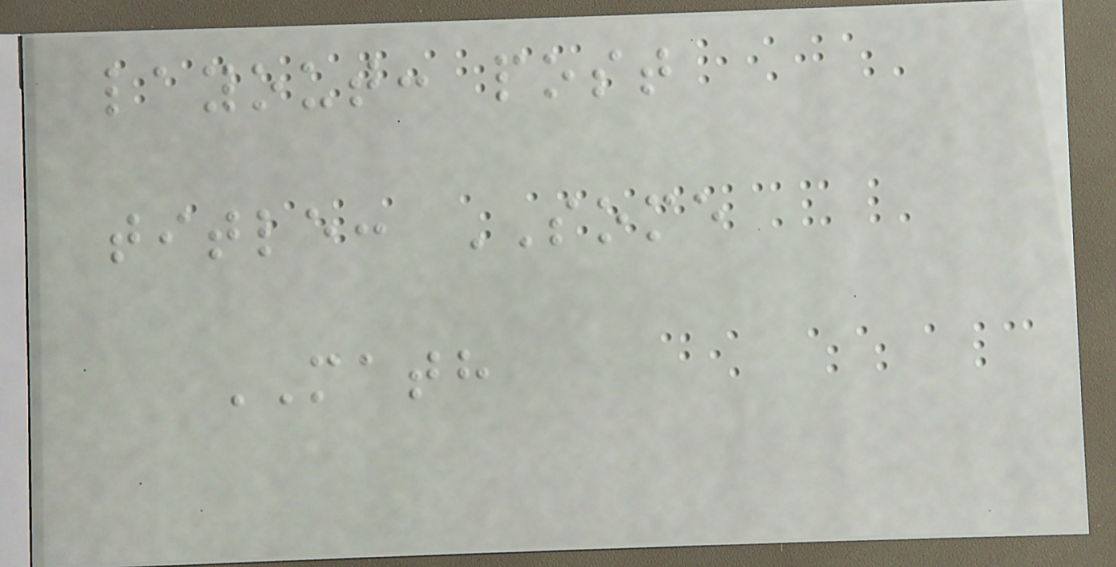layout: post
title: SOME
MATH
